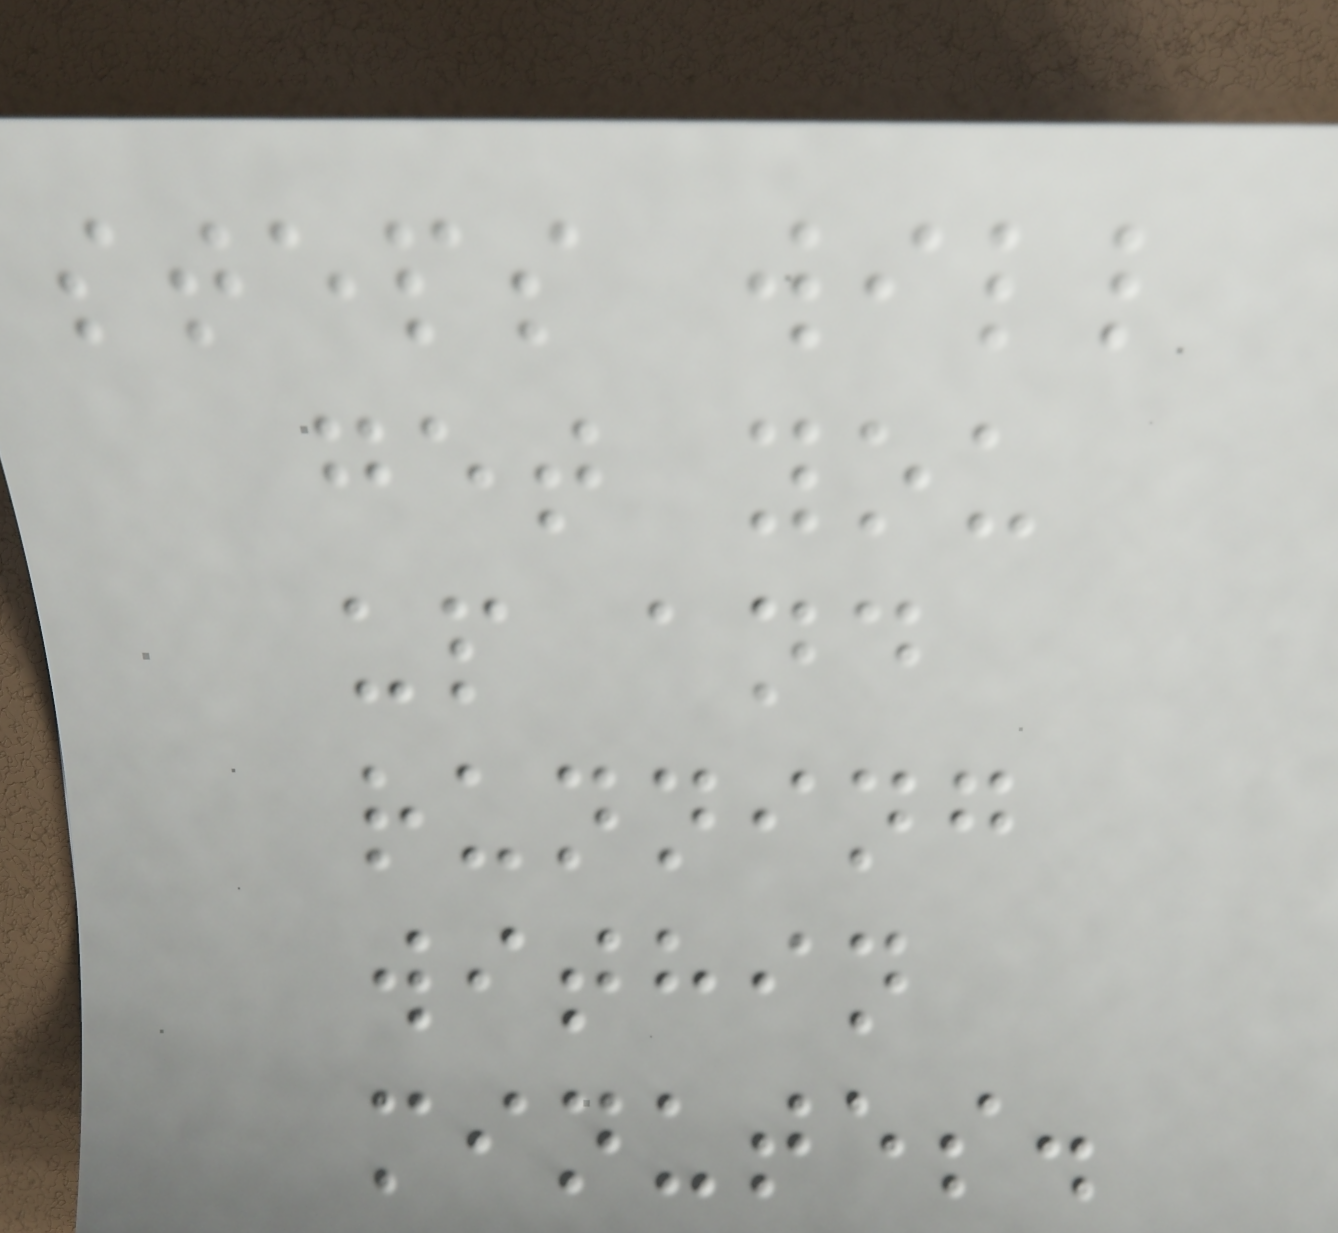steps will
get you
up and
running
within
minutes.
